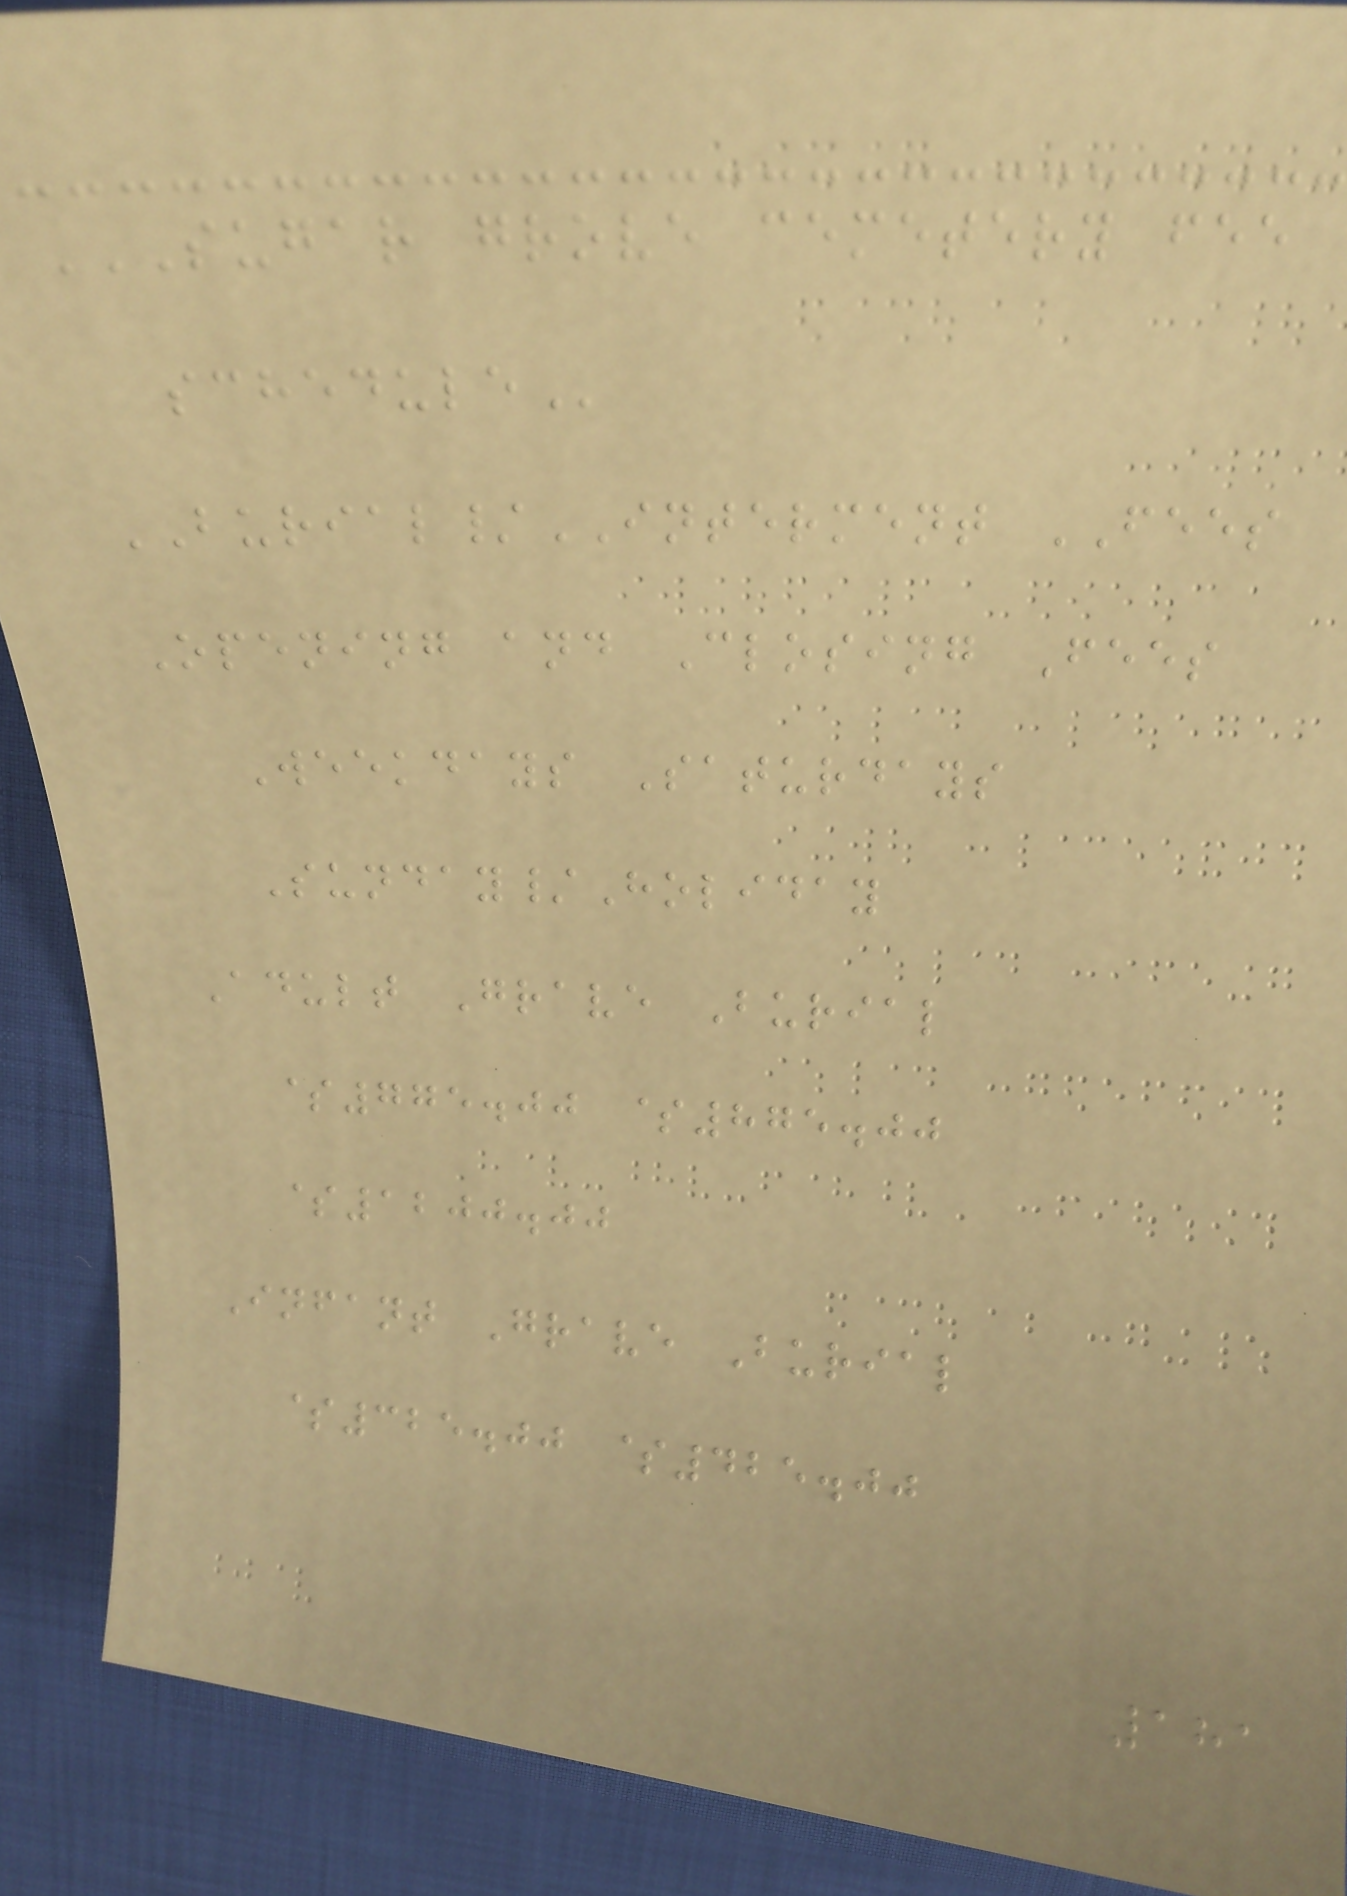SUGAR GROVE CEMETERY FEE
SCHEDULE
BURIAL/INTERMENT FEES
Opening and Closing Fees
Weekdays Saturdays
Sunday/Holiday
Adult Grave Burial
$775.00 $875.00
$1200.00
Infant Grave Burial
$325.00 $425.00
181
